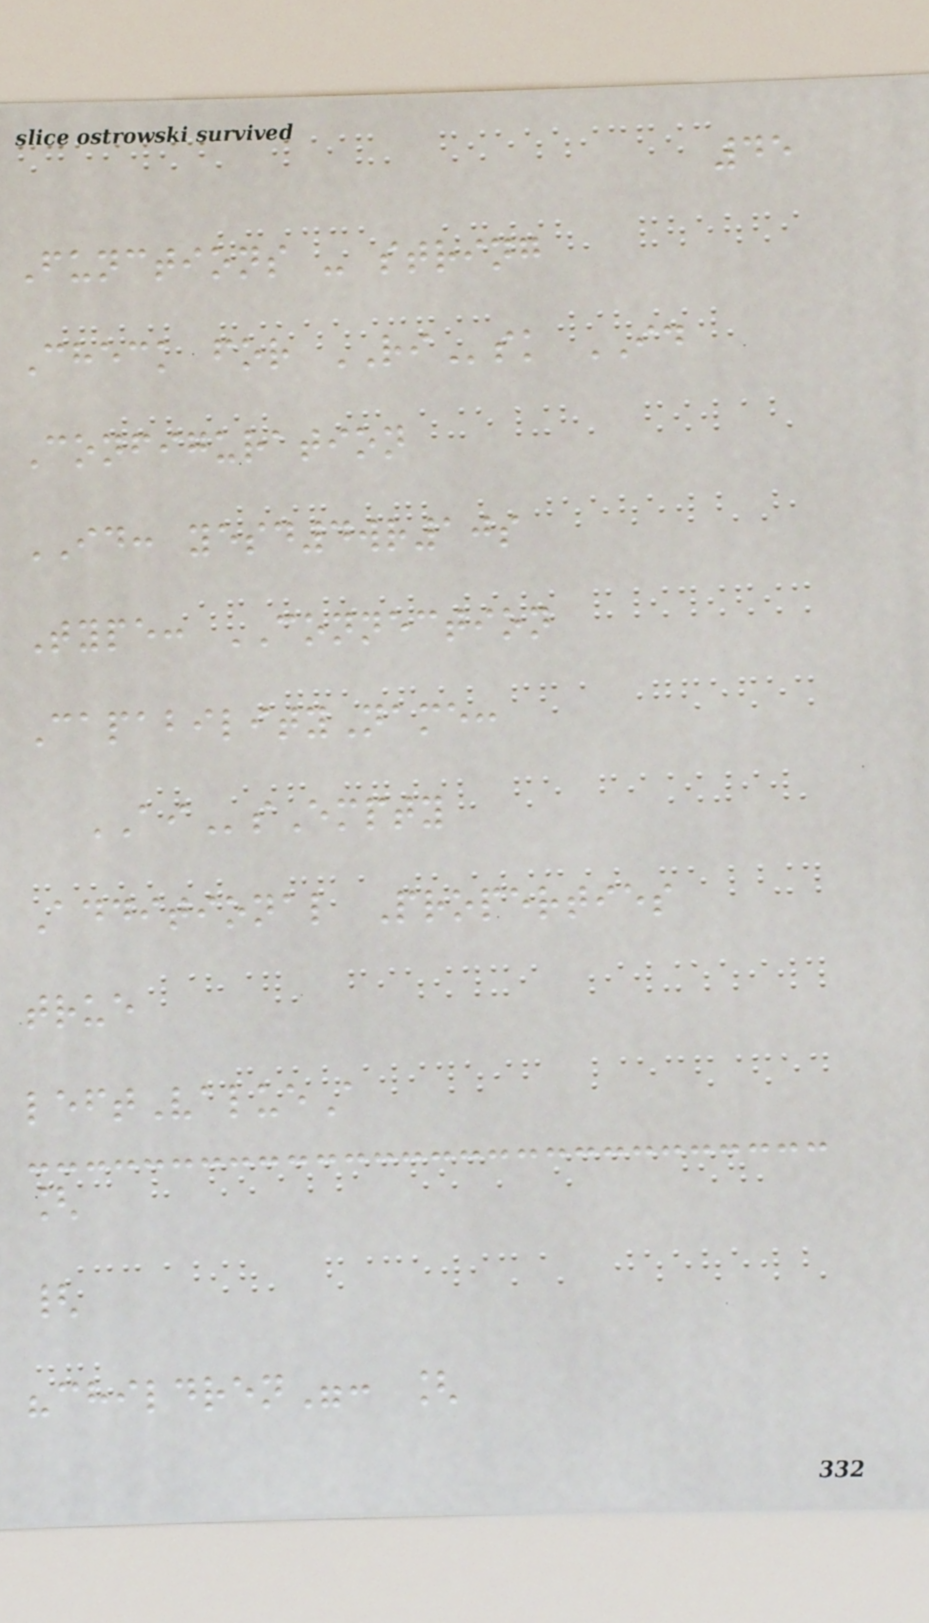45
Functions - string
Check for RIsk ID
Configuration
ID: yesd4wr10s
Type: CONNECTION
CapabilityName:
AIsEmpty
Additional Properties
true
leftValueA
[
{
"children": [
